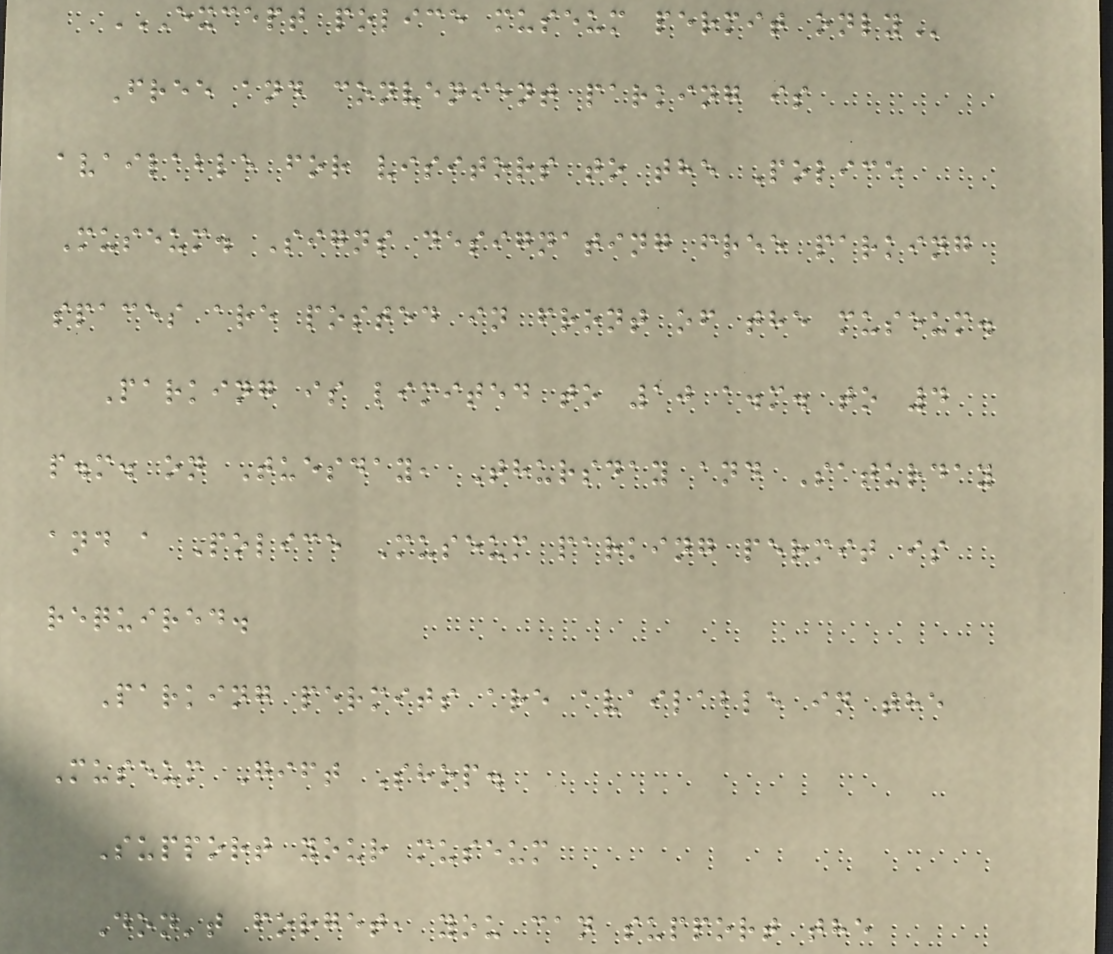EXCEPT POLICE MUSEUM PERMIT ONLY
Free and convenient parking is
available for visitors to the Police
Museum. Signs designating free parking
spaces are posted in front of the museum.
Parking is limited to 10 a.m. to 4
p.m. on Tuesday, Thursday and Saturday
and a Police Museum parking permit is
required.
Parking permits are available in the
Museum Gift Shop.
Support your museum
Don't forget, you can support the
